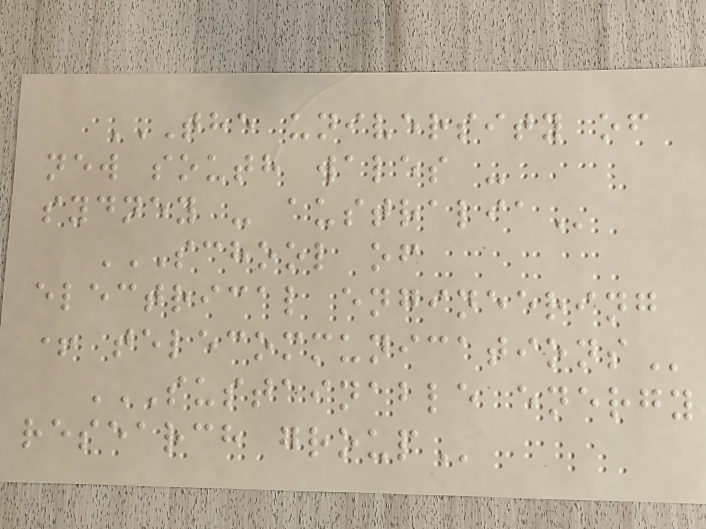THE UNIVERSITY OF
NEW SOUTH WALES -
SYDNEY - AUSTRALIA
SCHOOL OF
ELECTRICAL ENGINEERING
+ TELECOMMUNICATIONS
SUSTAINABLE ENERGY
RESEARCH GROUP
